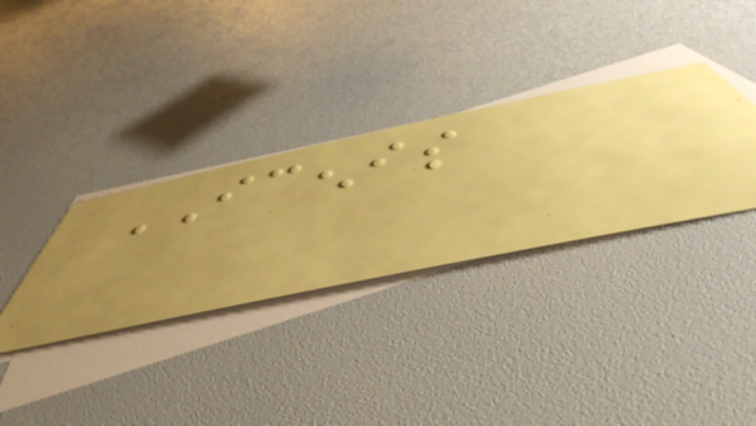ICENIS
